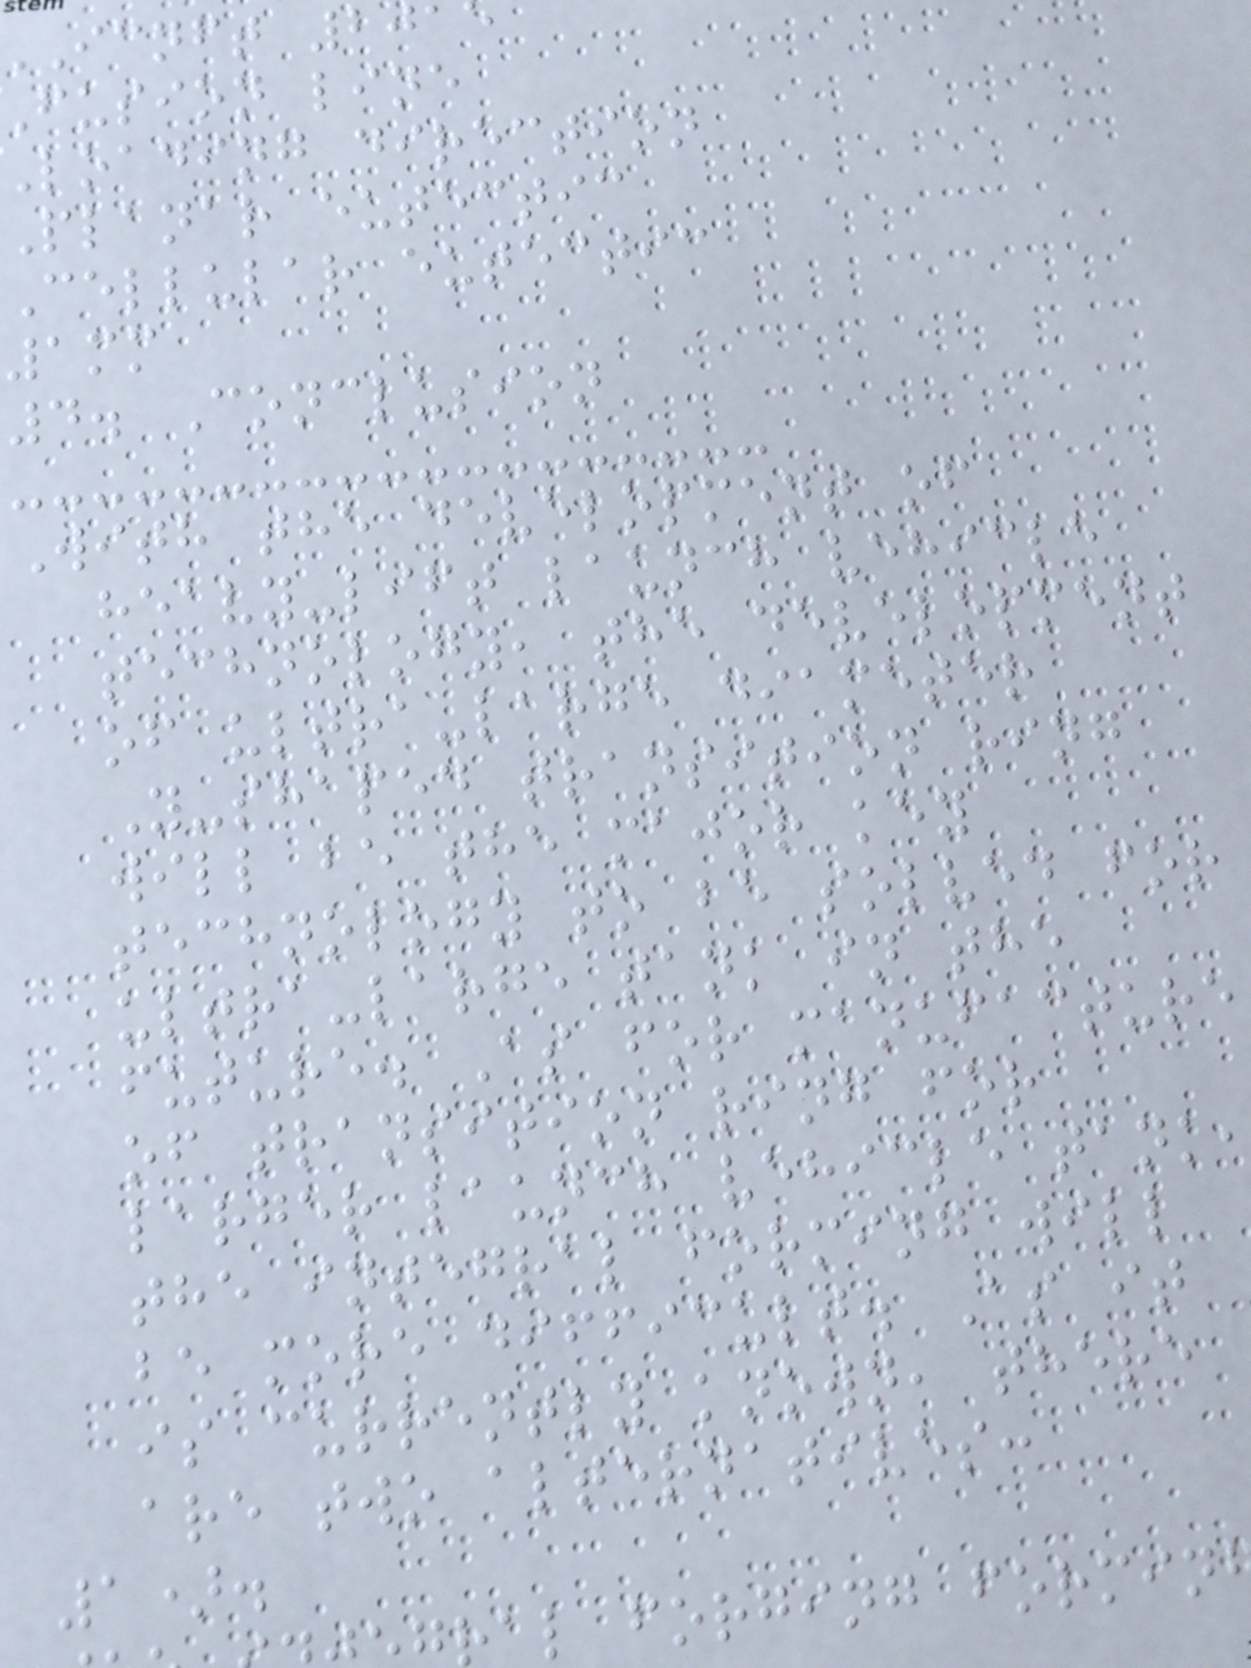icnft 201
fusion line
loading direction
Planar eutectic
Cellular eutectic
1mm
4. Conclusion
With the development of
heavy-lift launch vehicle
technology, the development
of ultra-large diameter
Y-shaped transition ring
will be the major key
technology to be solved for
ultra-large tank in the
future. As for manufacture
of transition ring for
larger launch vehicle tank
the integral forming will
be more difficult. As it
is currently known, there
are two alternatives:
1).
al forging formin
